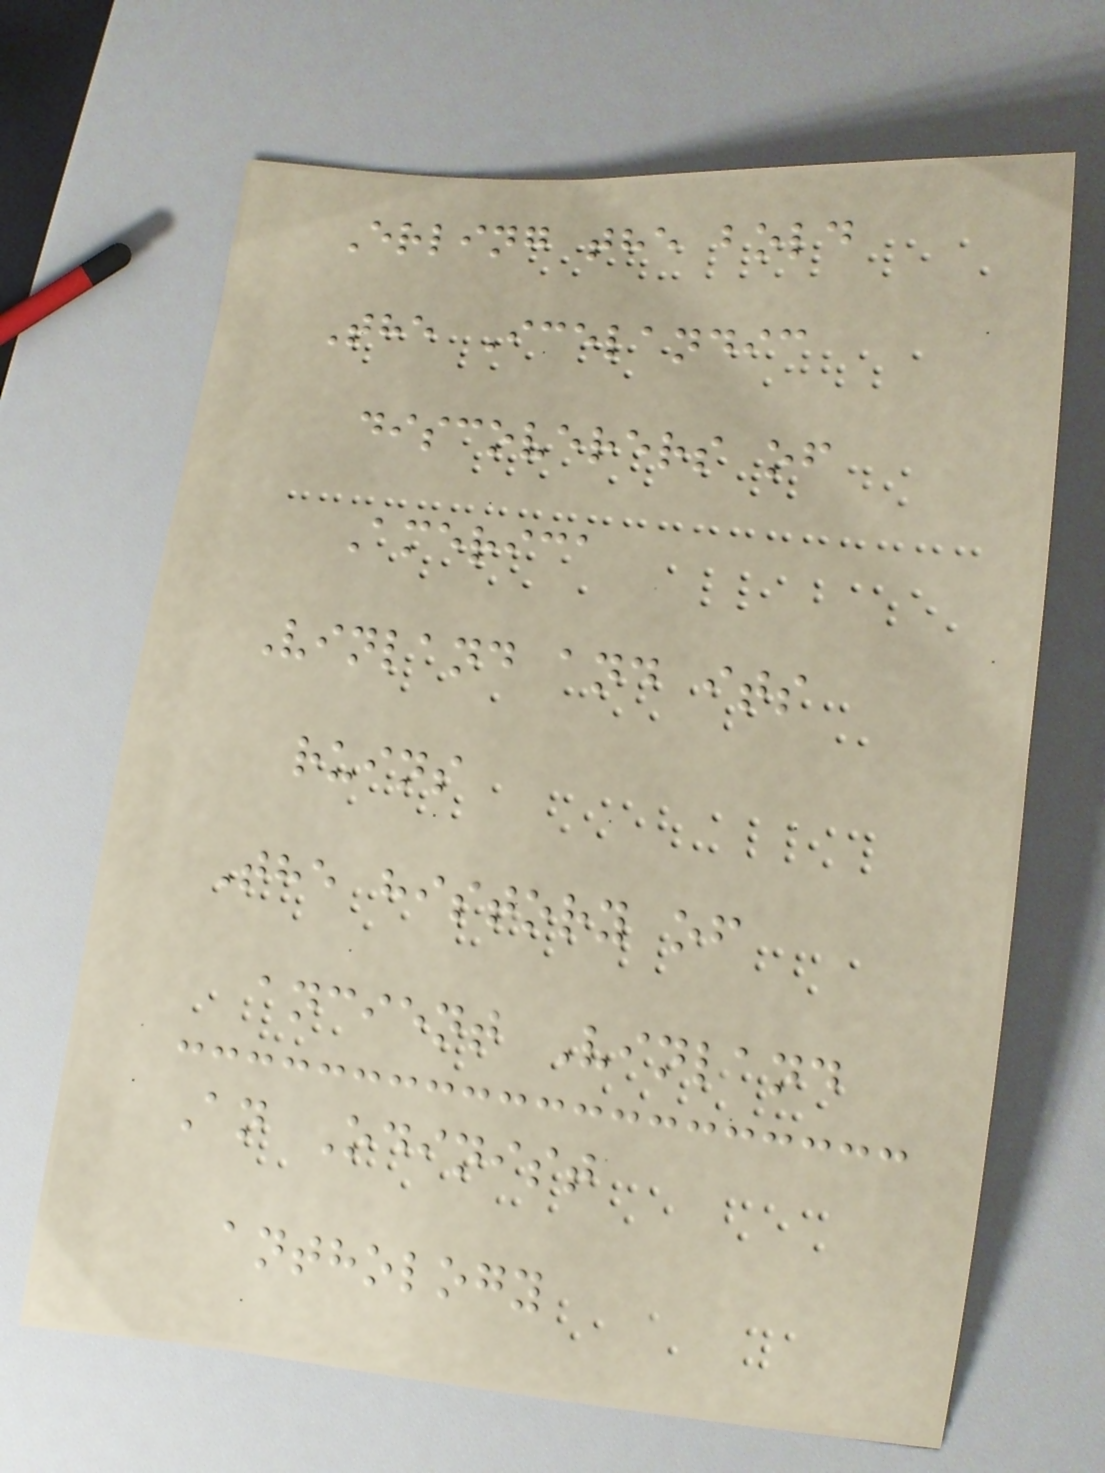Erling the bold
The Icelandic
discoverers of
America
Vinland and its
ruins
The history of
ancient Vinland
An Odinist
anthology
